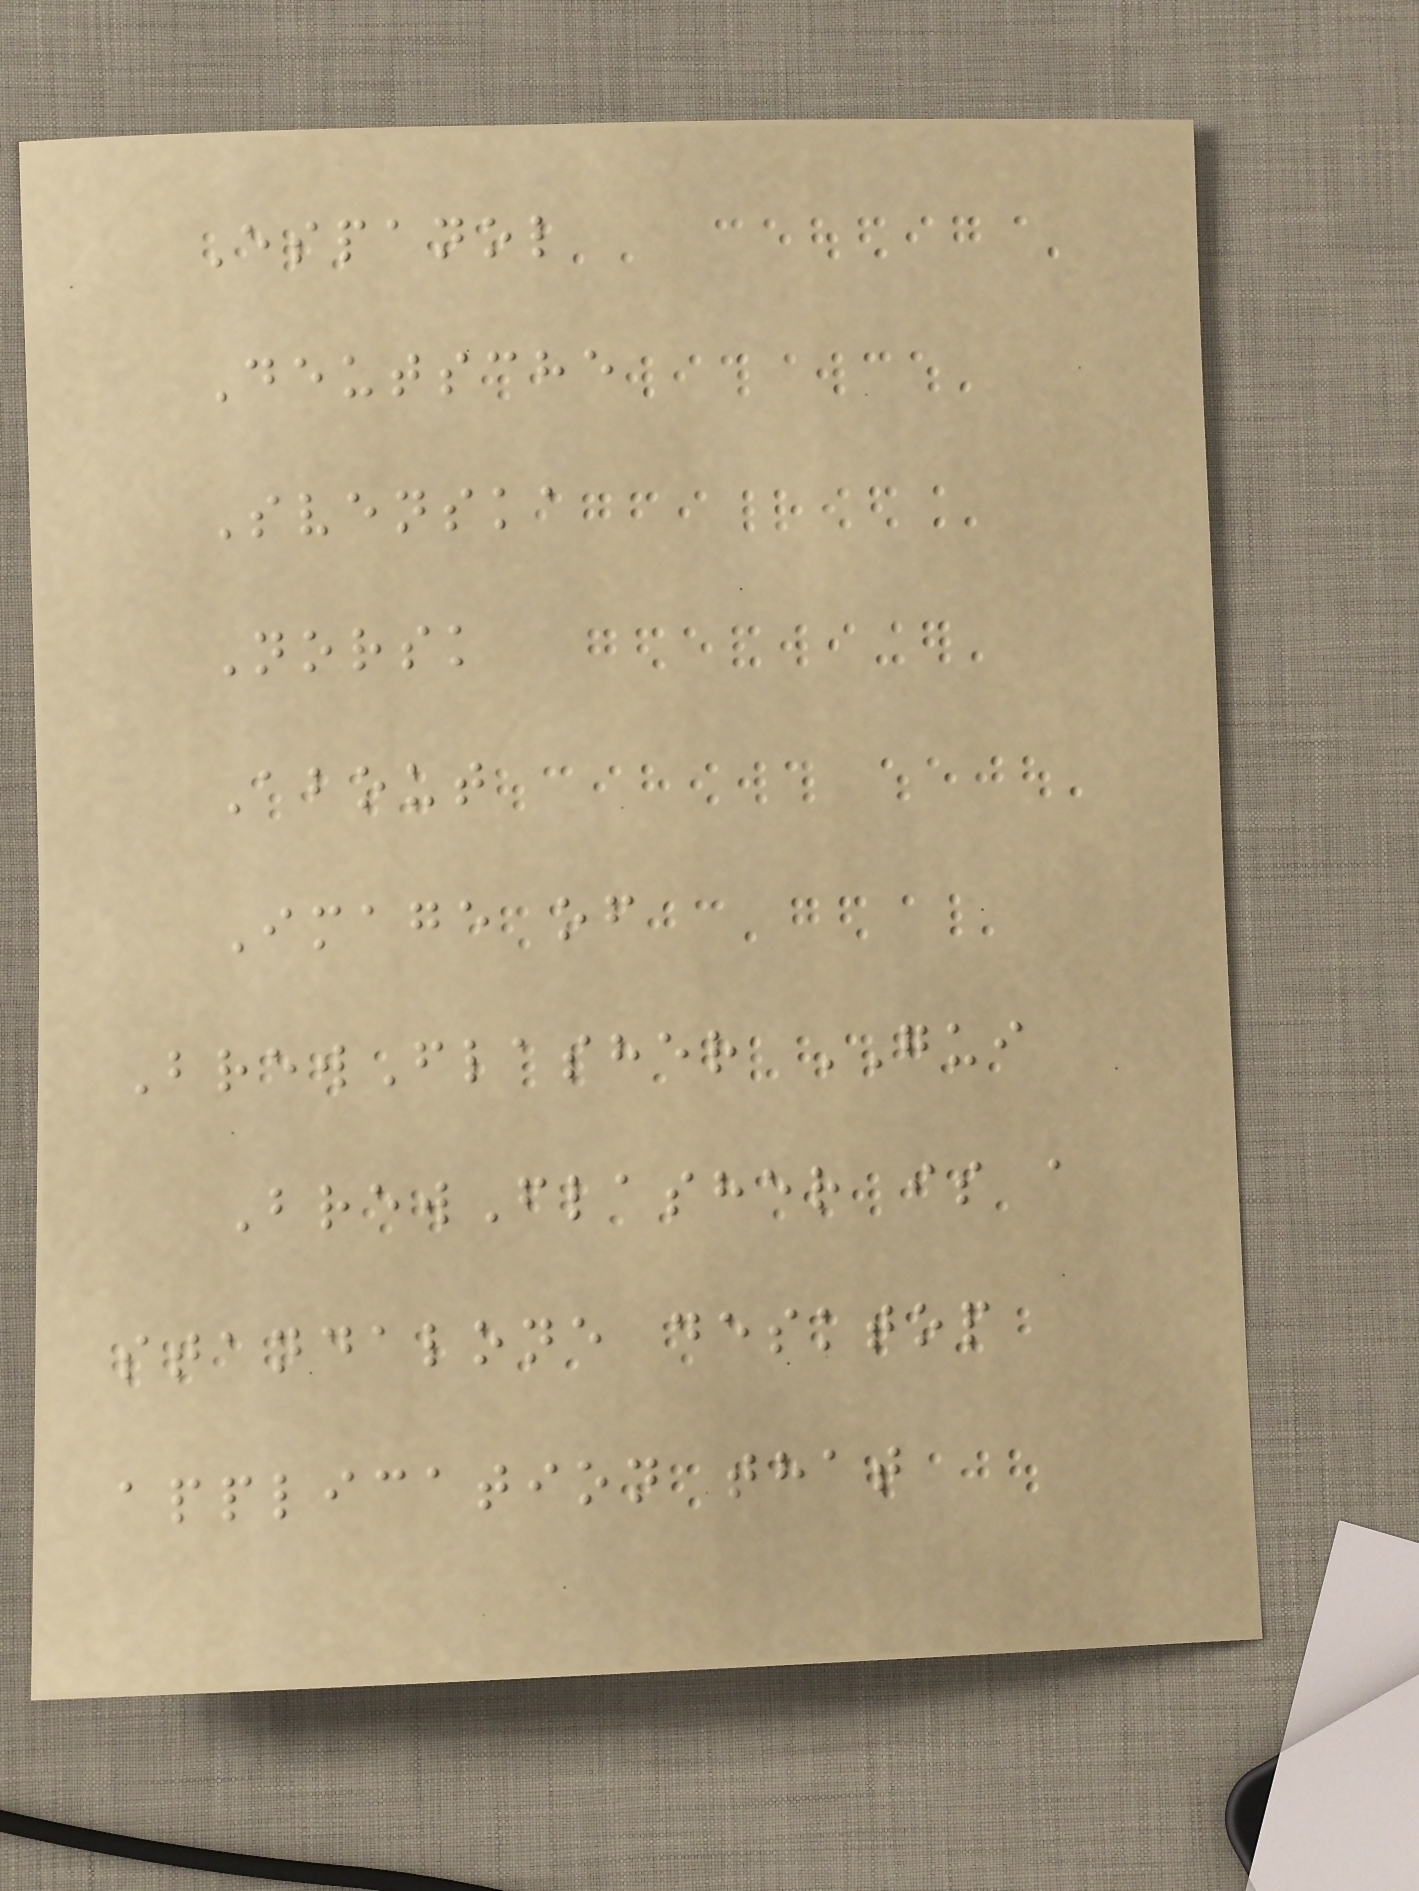Espanol
Deutsche
Svenska
Norsk
About
Image of
BrewFlasher GUI
BrewFlasher is a
standalone desktop
application that
